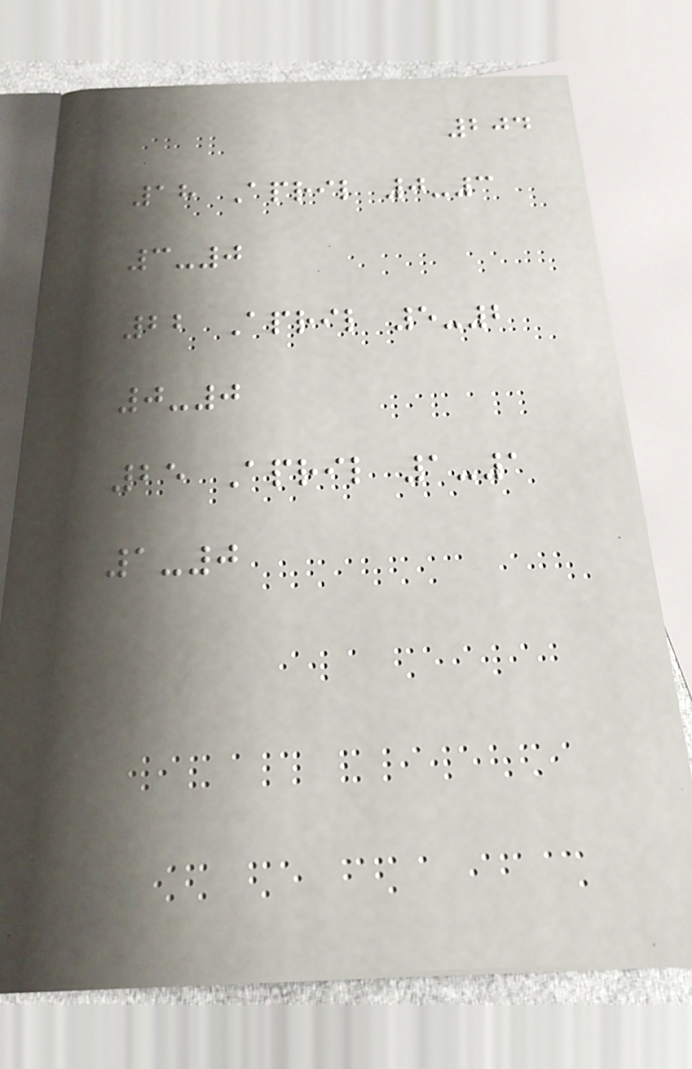204
18 April 0-3
3-0
22 April 5-2
0-0
25 April 1-1
1-0
